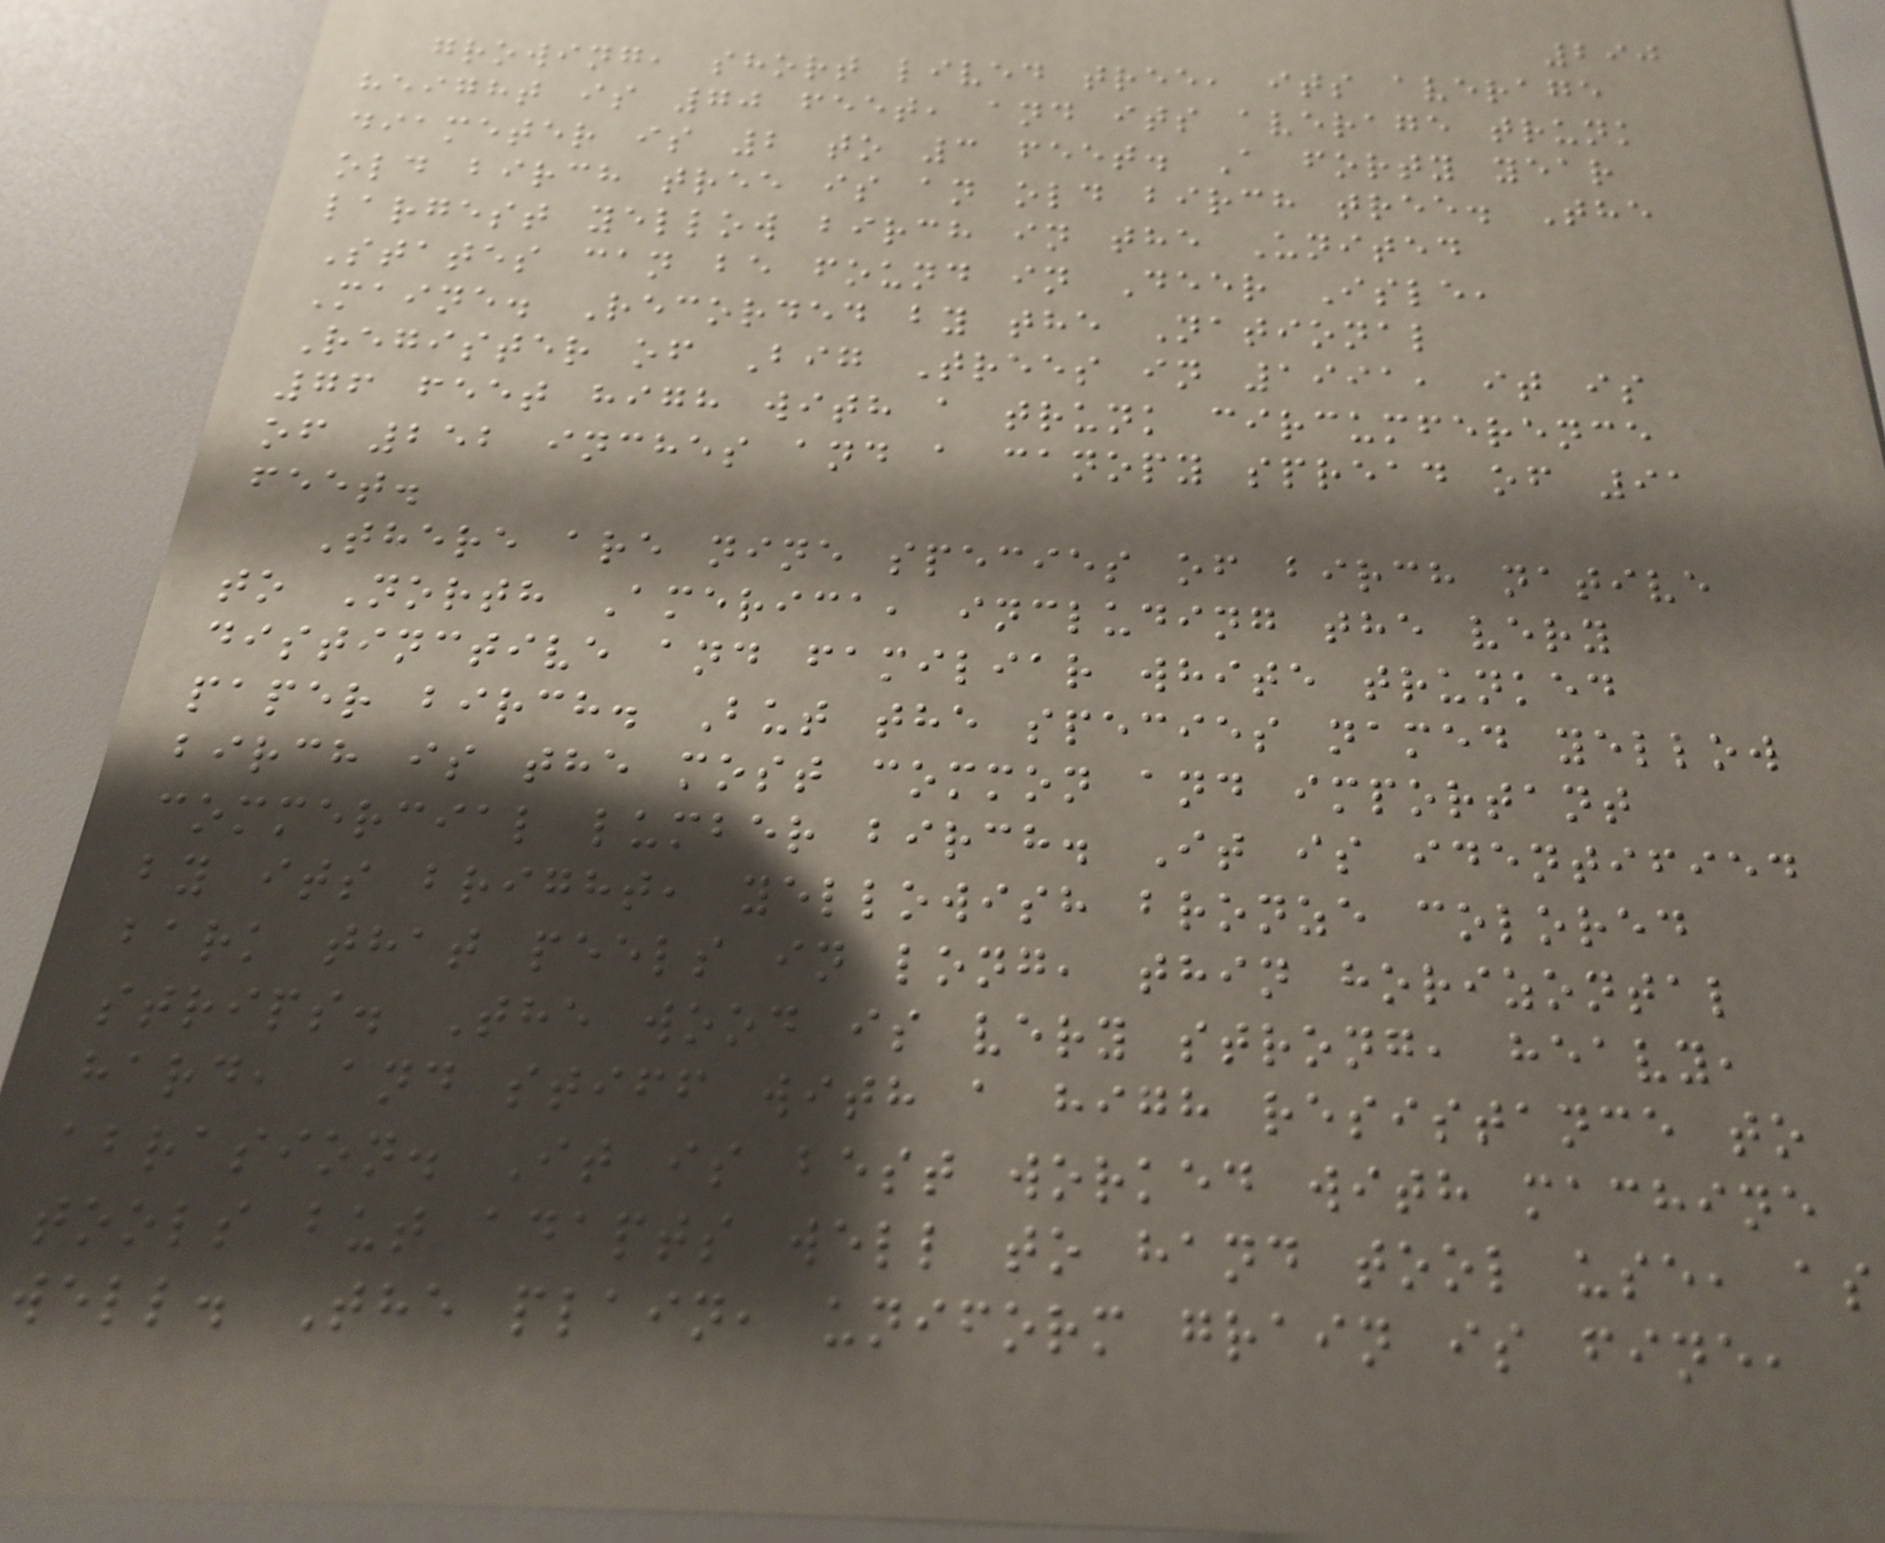290
growing, short lived tree, its average
height is 70 feet, and its average trunk
diameter is 2 to 3 feet. A forty year
old birch tree is an old birch tree. The
largest yellow birch in the United
States can be found in Deer Isle,
Maine. Recorded by the National
Register of Big Trees in 1991, it is
76 feet high with a trunk circumference
of 252 inches and a canopy spread of 91
feet.
There are nine species of birch native
to North America, including the very
distinctive and familiar white trunked
paper birch. But the species named yellow
birch is the most common and important
commercial lumber birch. It is identified
by its bright, yellowish bronze colored
bark that peels in long, thin horizontal
strips. The wood is very strong, heavy,
hard, and stiff with a high resistance to
abrasion. It is best worked with machine
tools but adapts well to hand tool use, as
well. The plain, uniform grain is fine,
